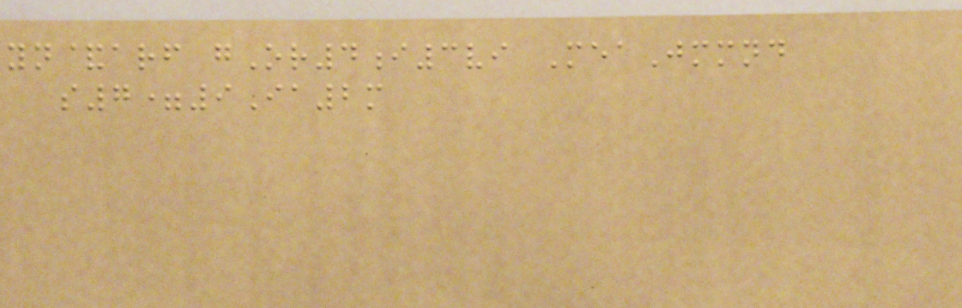yn&arf gOr4i3vi MeaJmmnd
s7=9Ia2m
